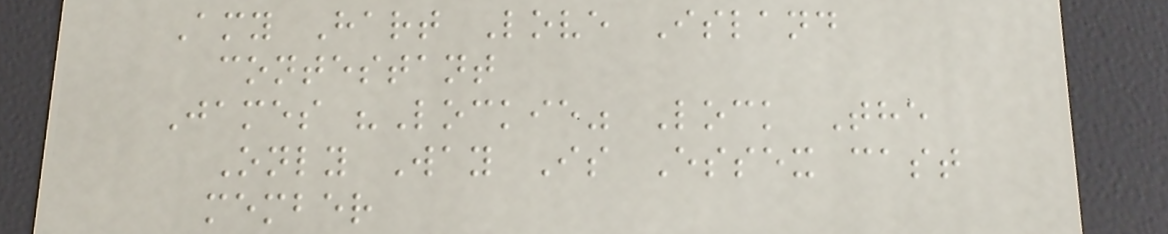Amy Hart Love Island
contestant
James "Lockie" Lock The
Only Way Is Essex cast
member
